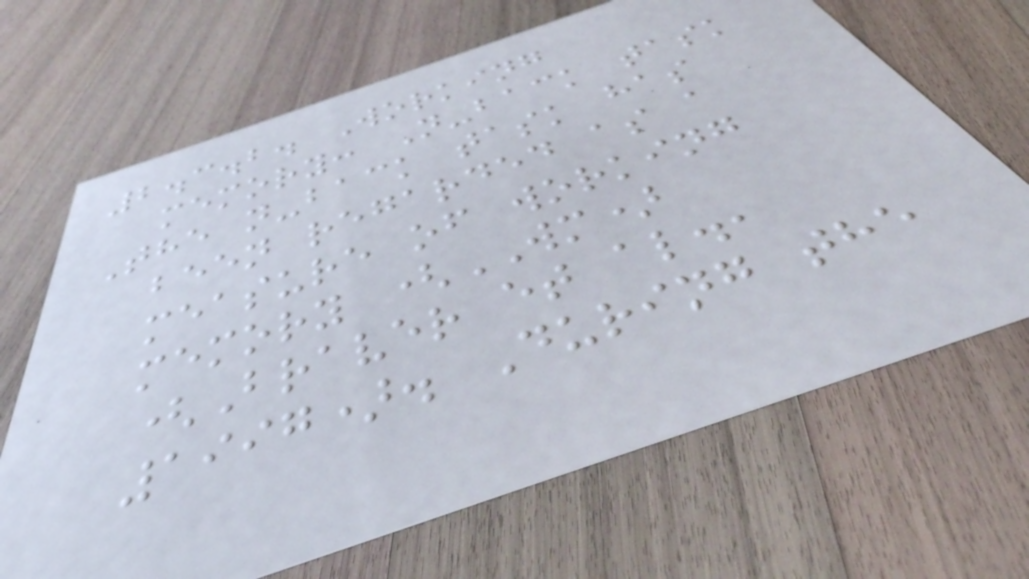2.3.2. Working
memory: N-back task
The n-back task has
been regarded as a
measure of working
memory (WM)
(Braver et al.,
1997). During the
